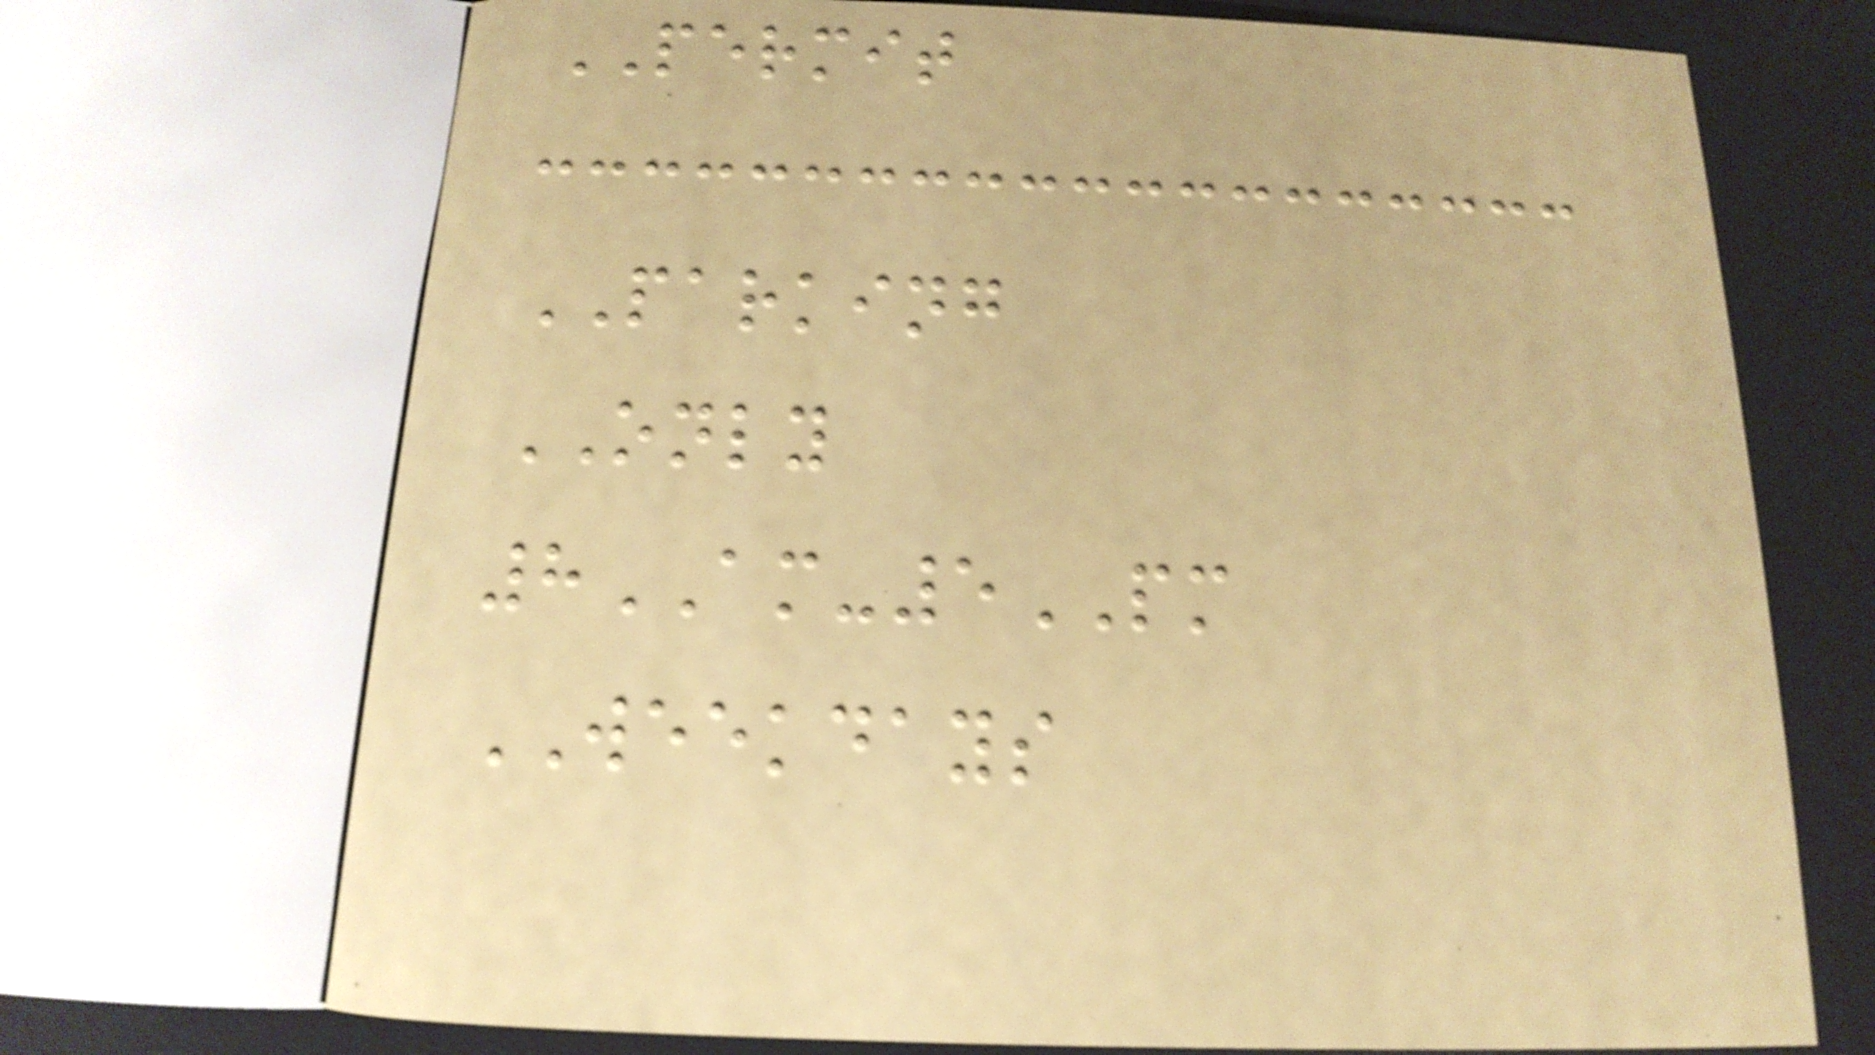PERMIT
PARKING
ONLY
8AM-5PM
WEEKDAYS
